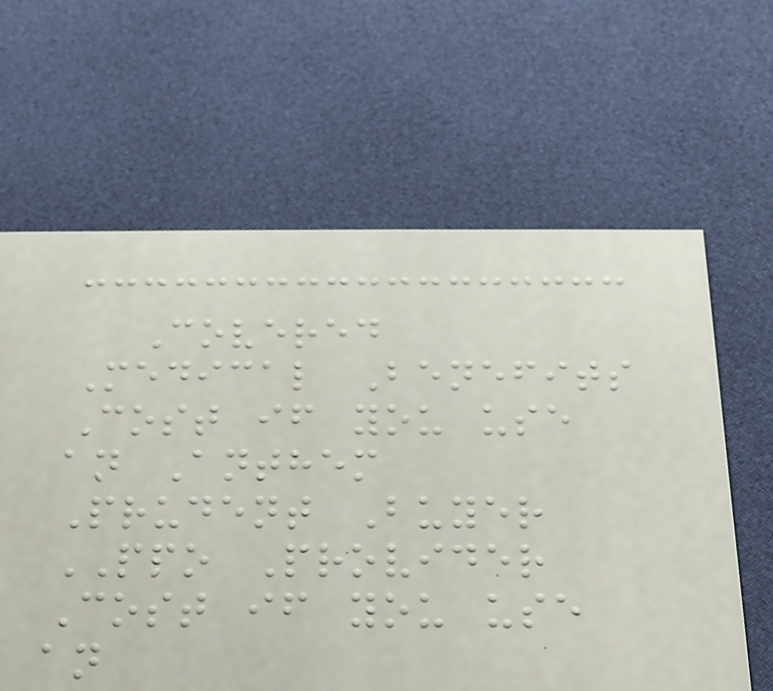Covered
Medical Benefits
Cost if you use
an Anthem
Prudent Buyer
PPO Provider
Cost if you use
an
